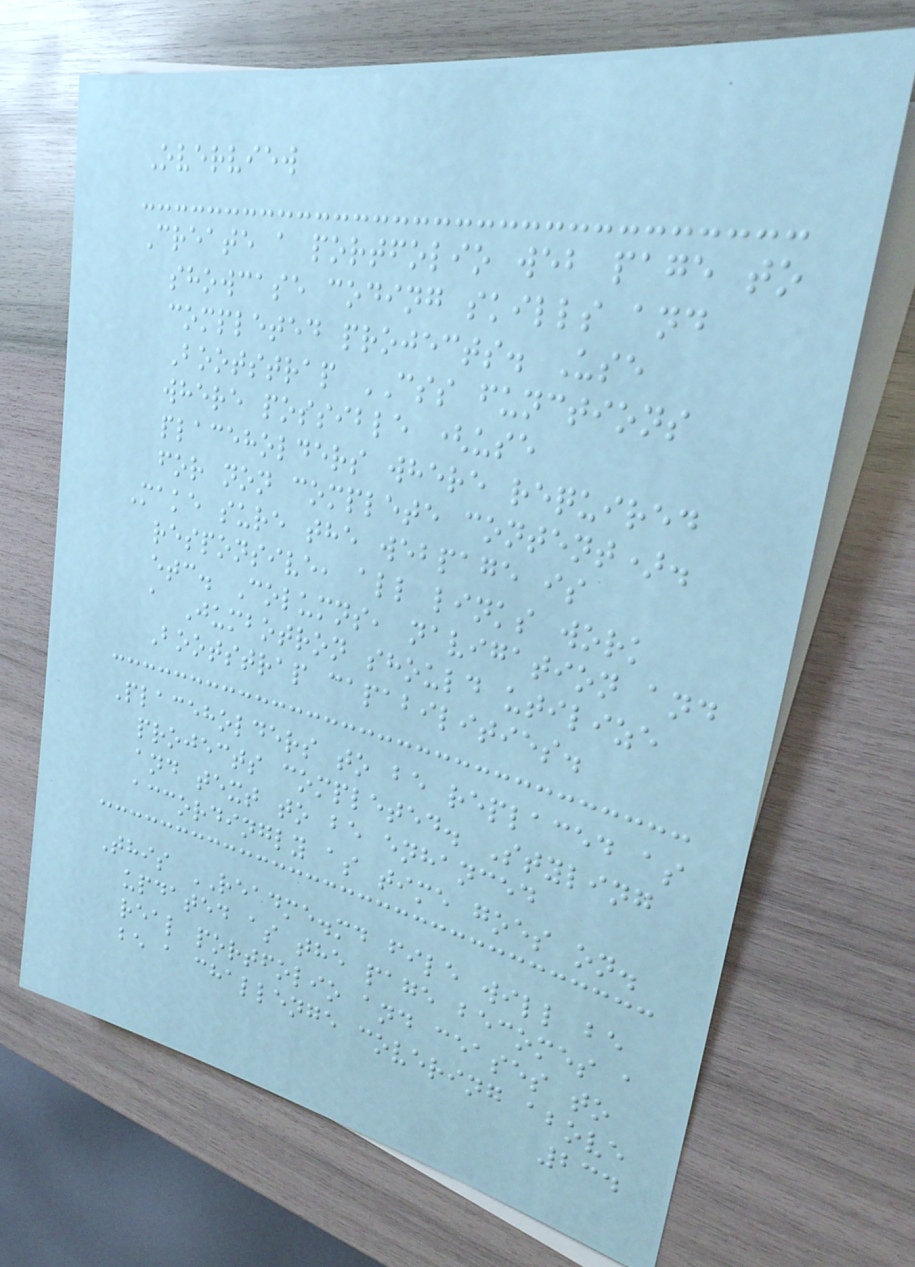Overview
Create a portfolio web page to
showcase coding skills and
completed projects. Use
Bootstrap CSS functions
where possible (use
placeholders where required
for non complete content).
Make sure the webpage is
responsive, all links work
etc. Columns, navigation and
a Jumbotron should utilize
Bootstrap capabilities.
Placeholders to be replaced as
projects completed. Styling
and text to be enhanced
accordingly as time goes on.
This README.md file will be
updated as the page becomes a
real portfolio and ceases to
be a challenge covering above
234
